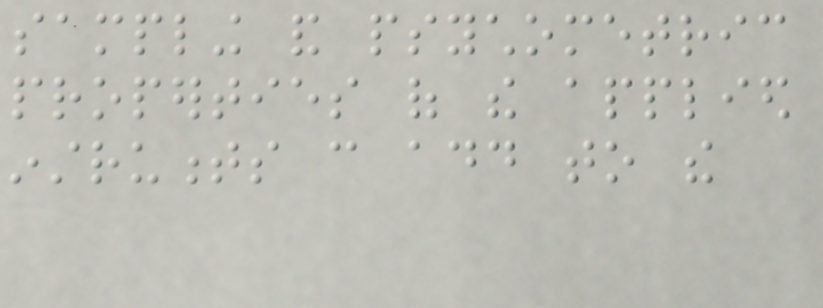sampling and psychometric
properties of the applied
instruments can add to the
